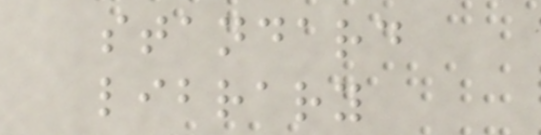standard
library
